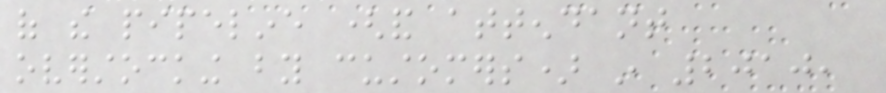of the pipeline (and attendant
overstocking by customers) in 2010,
